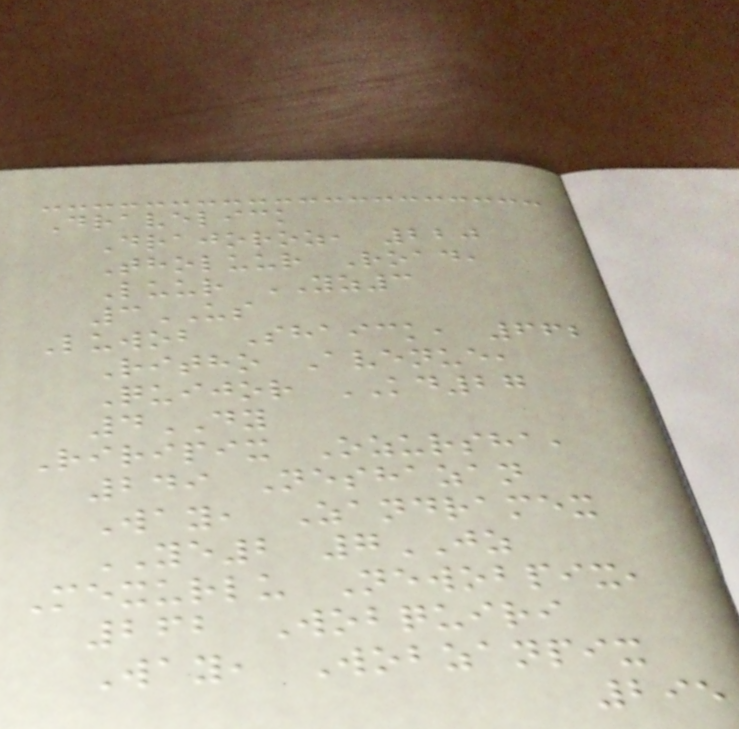Dravelick
Drajoroz, 220
Tholuur Road,
Luur YZ3
3US
Luwob Shaick, 662
Ritho Avenue,
Quijor KD27
4DY
Riripix Ozursha,
249 Neshazan
Way, Zandramex
YE2 7JZ
Mexurlu Newobpix,
262 Wobquiri
Way, Wobzanpix
295
